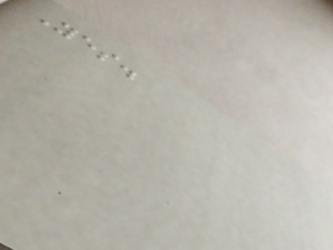Yes.
